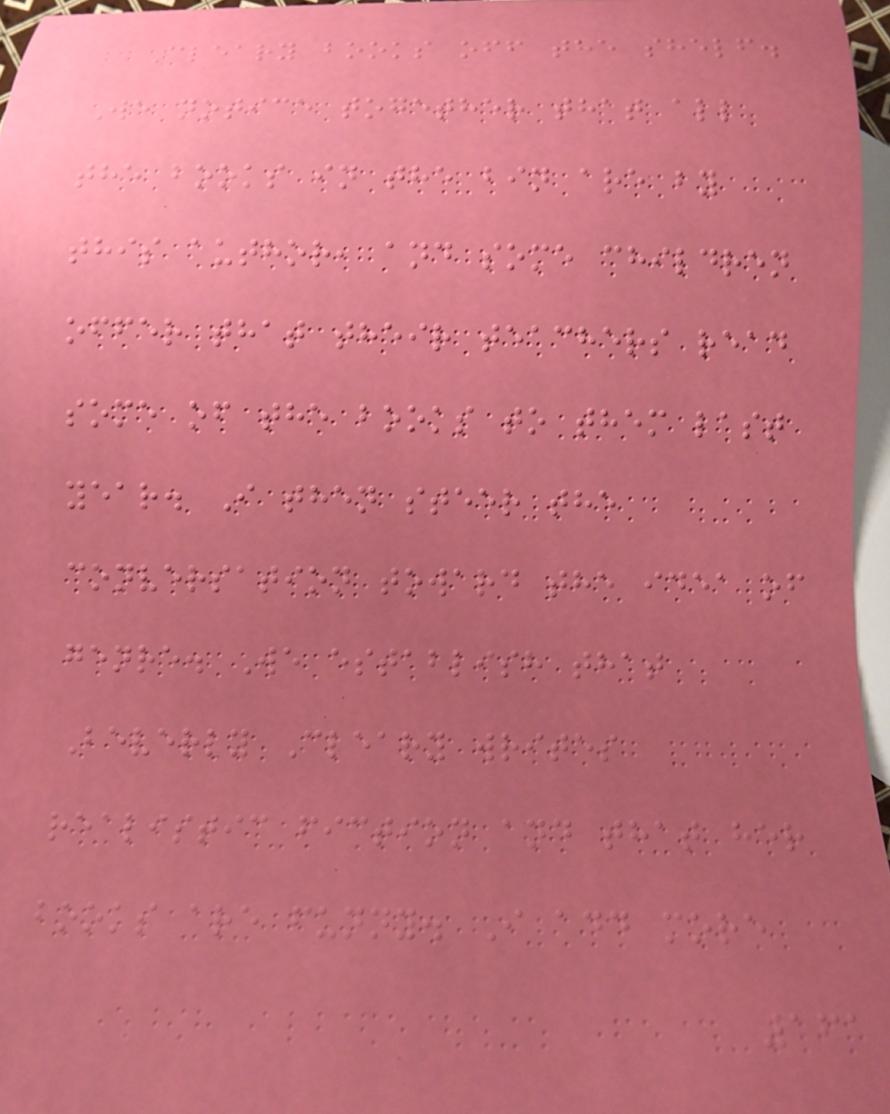Cleary books off the shelf.
We notice together that all
the books in the bin are by
this author, and some children
offer that their teachers read
some of the books to them last
year. I then steer the
conversation toward the idea of
genre. We establish that
Beverly Cleary writes
realistic fiction and that her
books are funny. I add more
161
